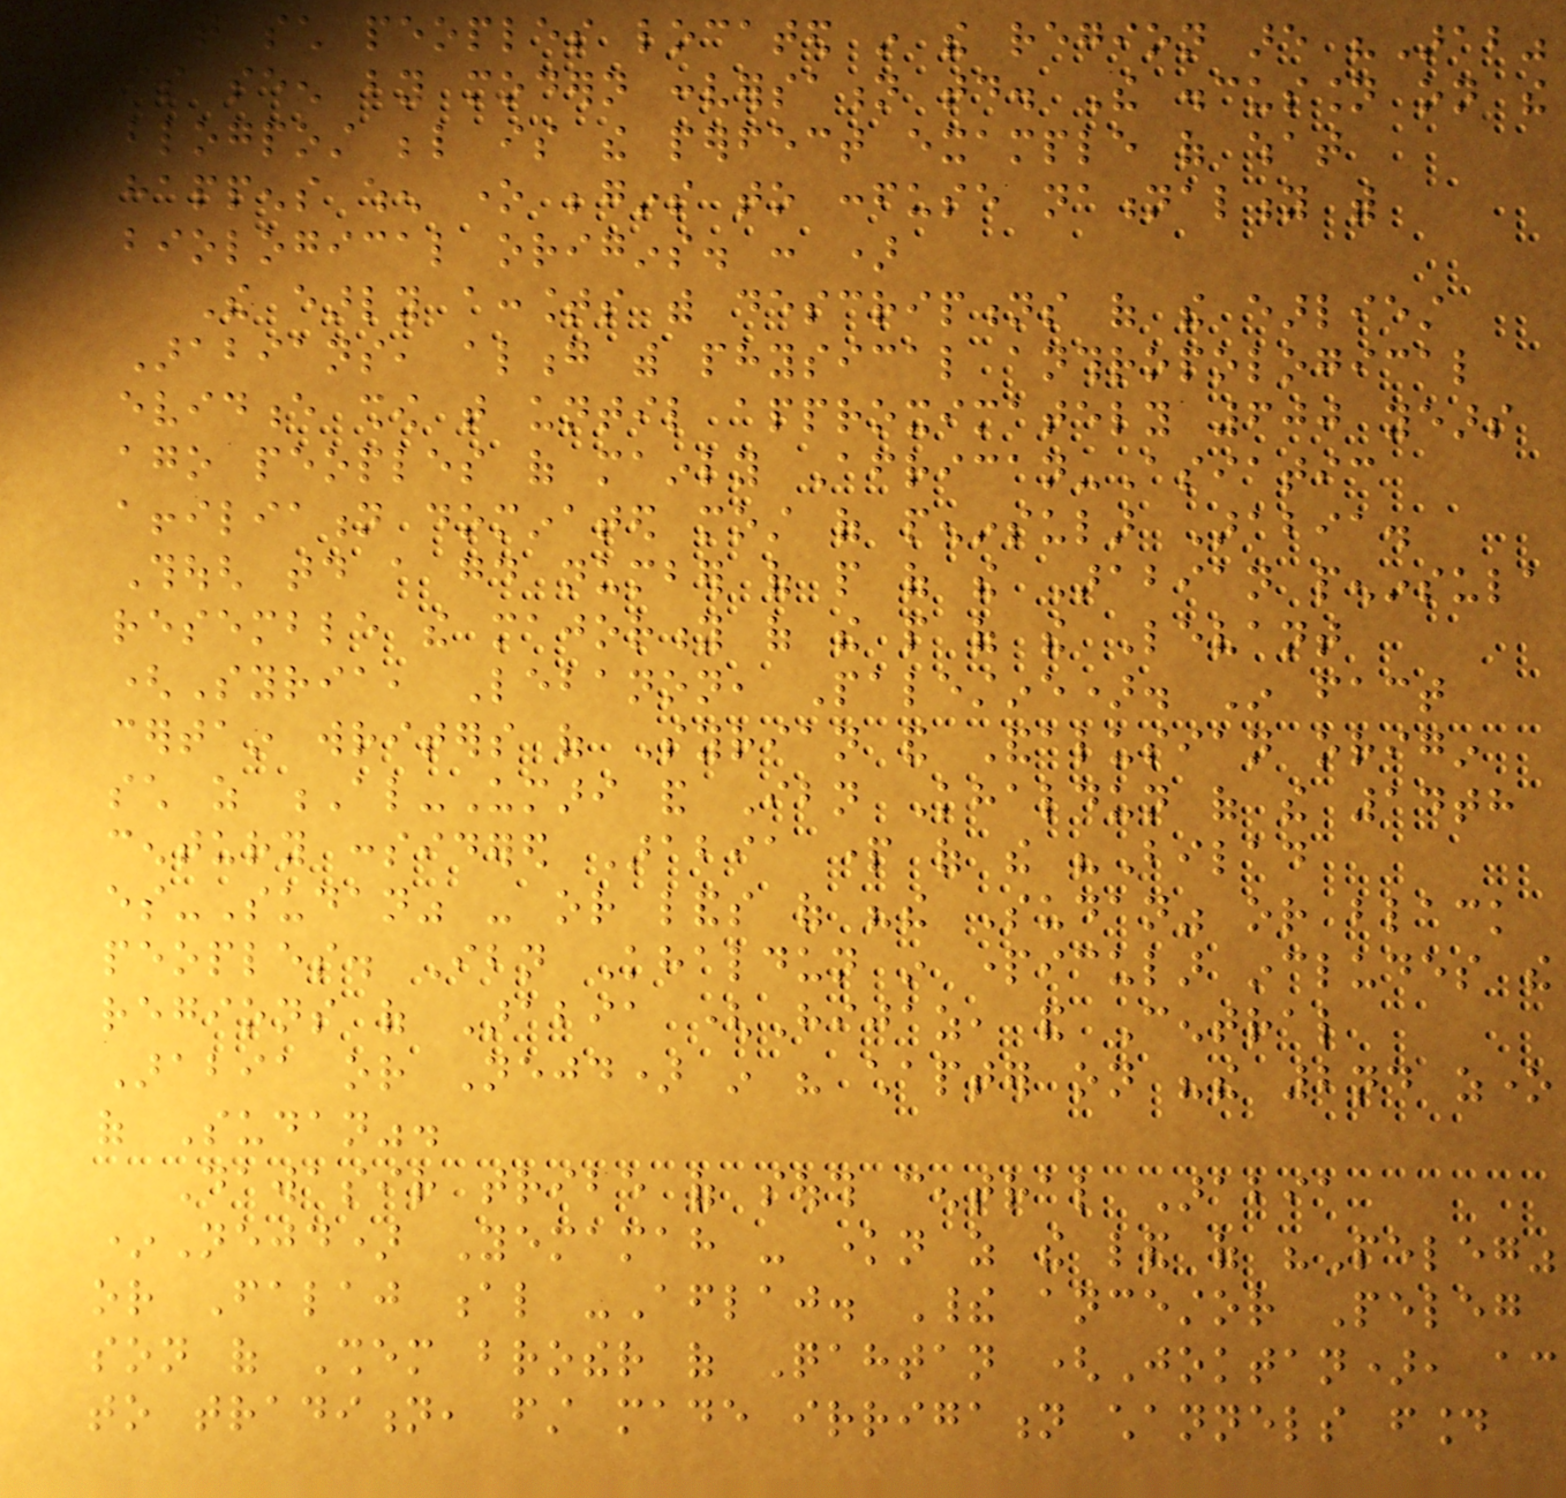that such peoples located in the region are "Arab"
is seen by modern conversation today. The discussion on the
blogpost below is the perfect example of what
happens when one begins to confuse nationality with
biological origins. : )
The early accounts with descriptions of the earliest
Arabians, along with physical anthropological
evidence show that until approximately 600 years
ago peoples of mainly African-Asiatic
affiliation dominated most of peninsular Arabia.
Though today a good number of people of the Arabian peninsula
resemble the majority of the people of the Levant
(Syria, Lebanon, Palestine). In fact
certain writers of Syrian and Andalusian origin
such as Al-Umari and Ibn Khaldun of the 14th
century considered Arabia part of the "Bilad
es-Sudan" - or lands of "the Sudan" or black
peoples. Ibn Khaldun in particular includes the
regions of Arabia (Hijaz, and Central
Arabia or Nejd) in his chapter on "the 2nd zone
of Sudan".
Dawasir tribe of south central Arabia
*Nejd) Yemamah - known as the land of "Peleg"
or Falaj al -Aflaj. Their ancestor Peleg
son of Shem brother of Qahtan (Joktan), according
to tradition, first made irrigation channels found
